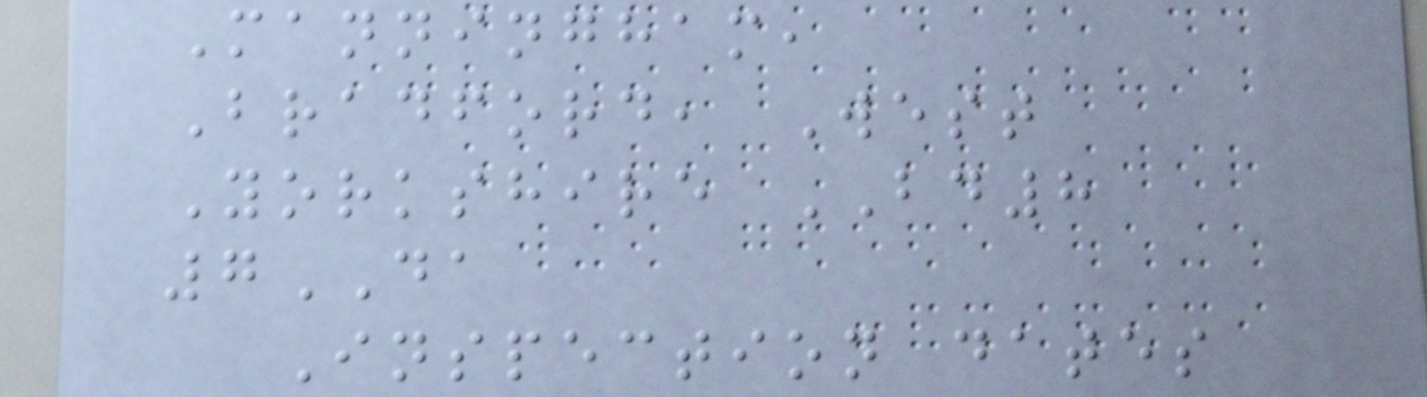Manningham,
Bradford, West
Yorkshire BD8
7DA
Inspection dates
